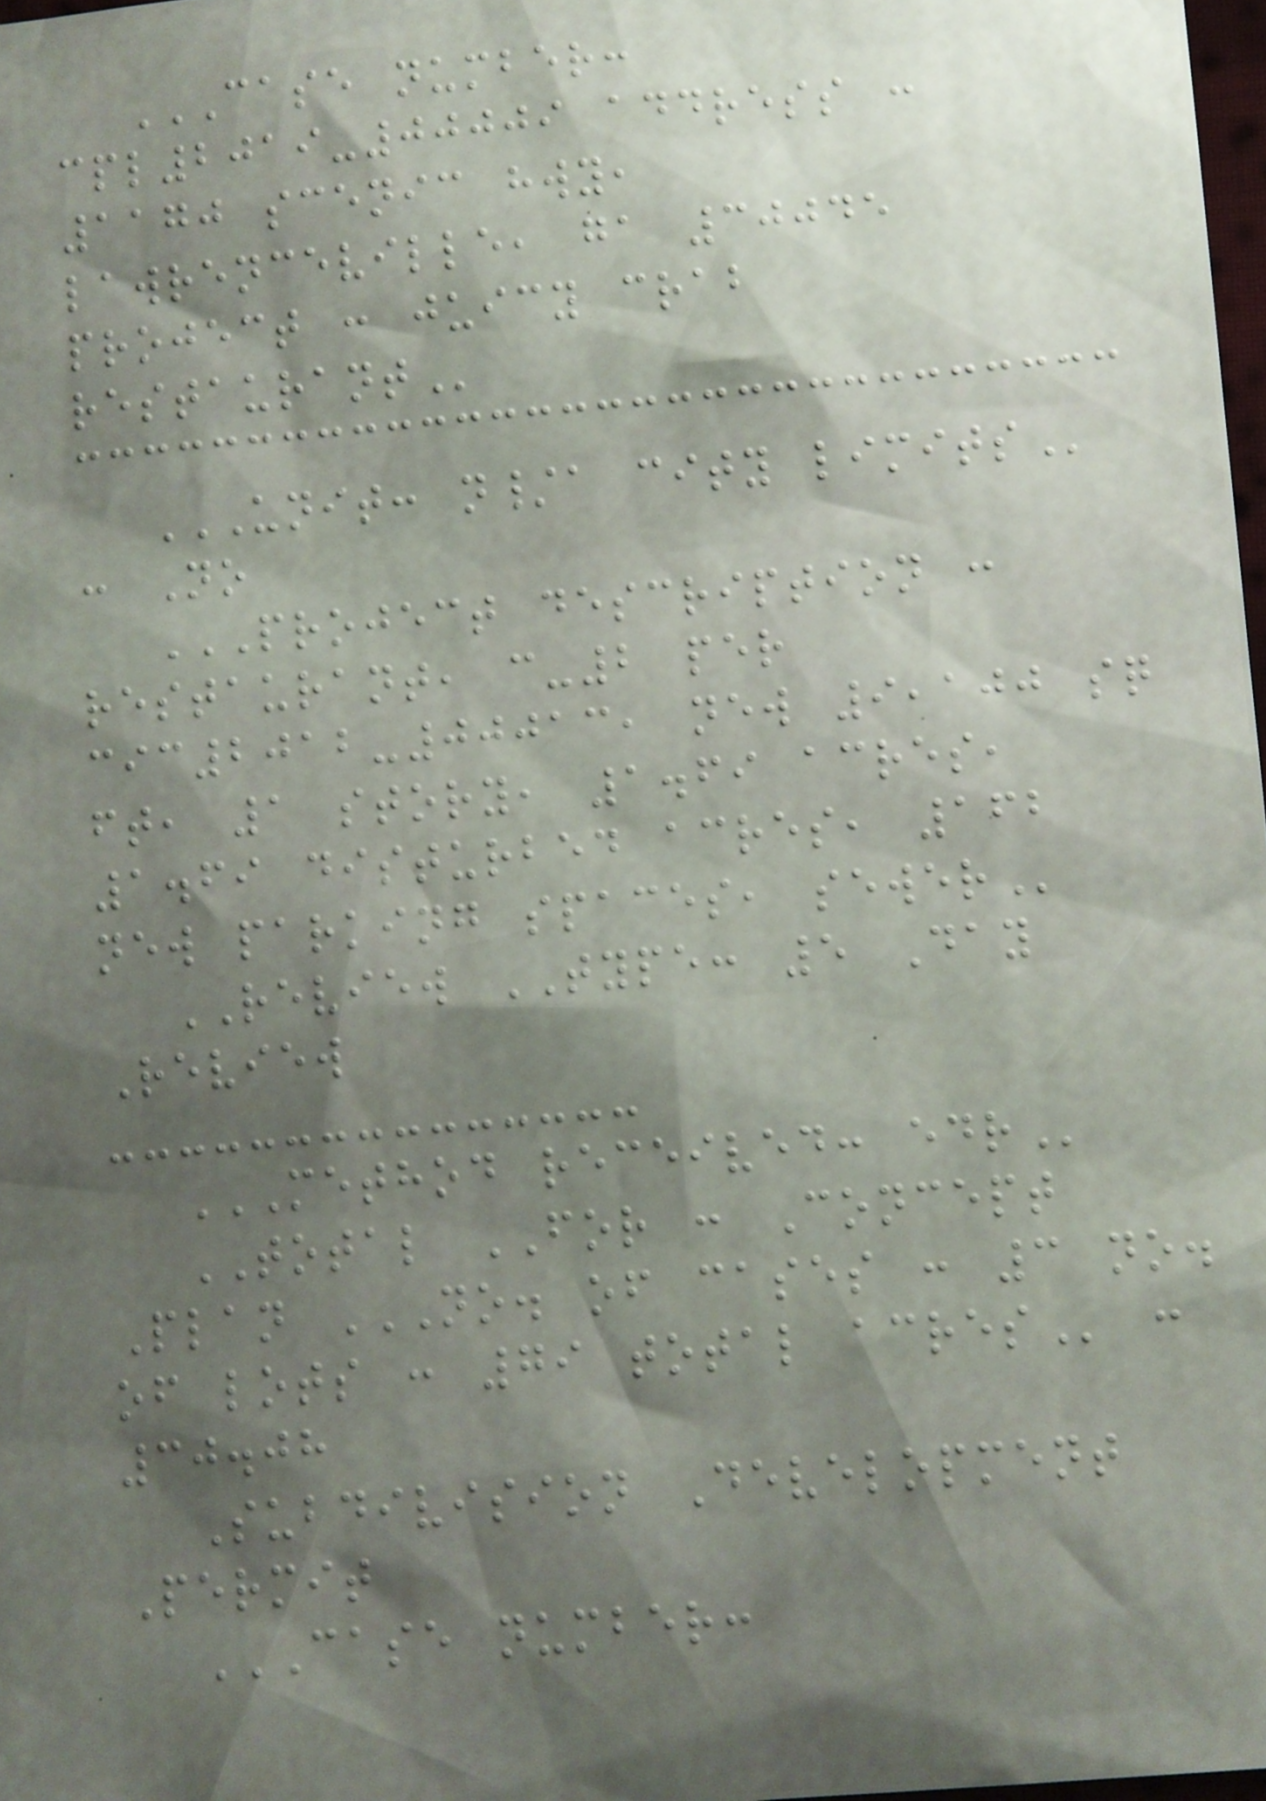CASE NUMBER:
CPL2019-00009 ADDRESS :
1170 SCENIC HWY,
LAWRENCEVILLE, GA 30045
PROJECT : JUICY CRAB
RESTAURANT
UNIT: N/A CITY LIMITS
: No
PROJECT DESCRIPTION :
RESTAURANT, C-2 PER
CIC2012-00013, NEW 9,100 SQ
FT, 1 STORY, 1.69 ACRES,
1.69 DISTURBED ACRES, 162
NEW PARKING SPACES, SEWER
REVIEW TYPE: 5 Day
Review
METHOD RECEIVED: EDR
TOTAL FOR : Concept
Plan NO. OF CASES : 3 NO.
OF LOTS : 79 TOTAL ACRES :
30.08
Subdivision Development
Permit
CASE NUMBER:
